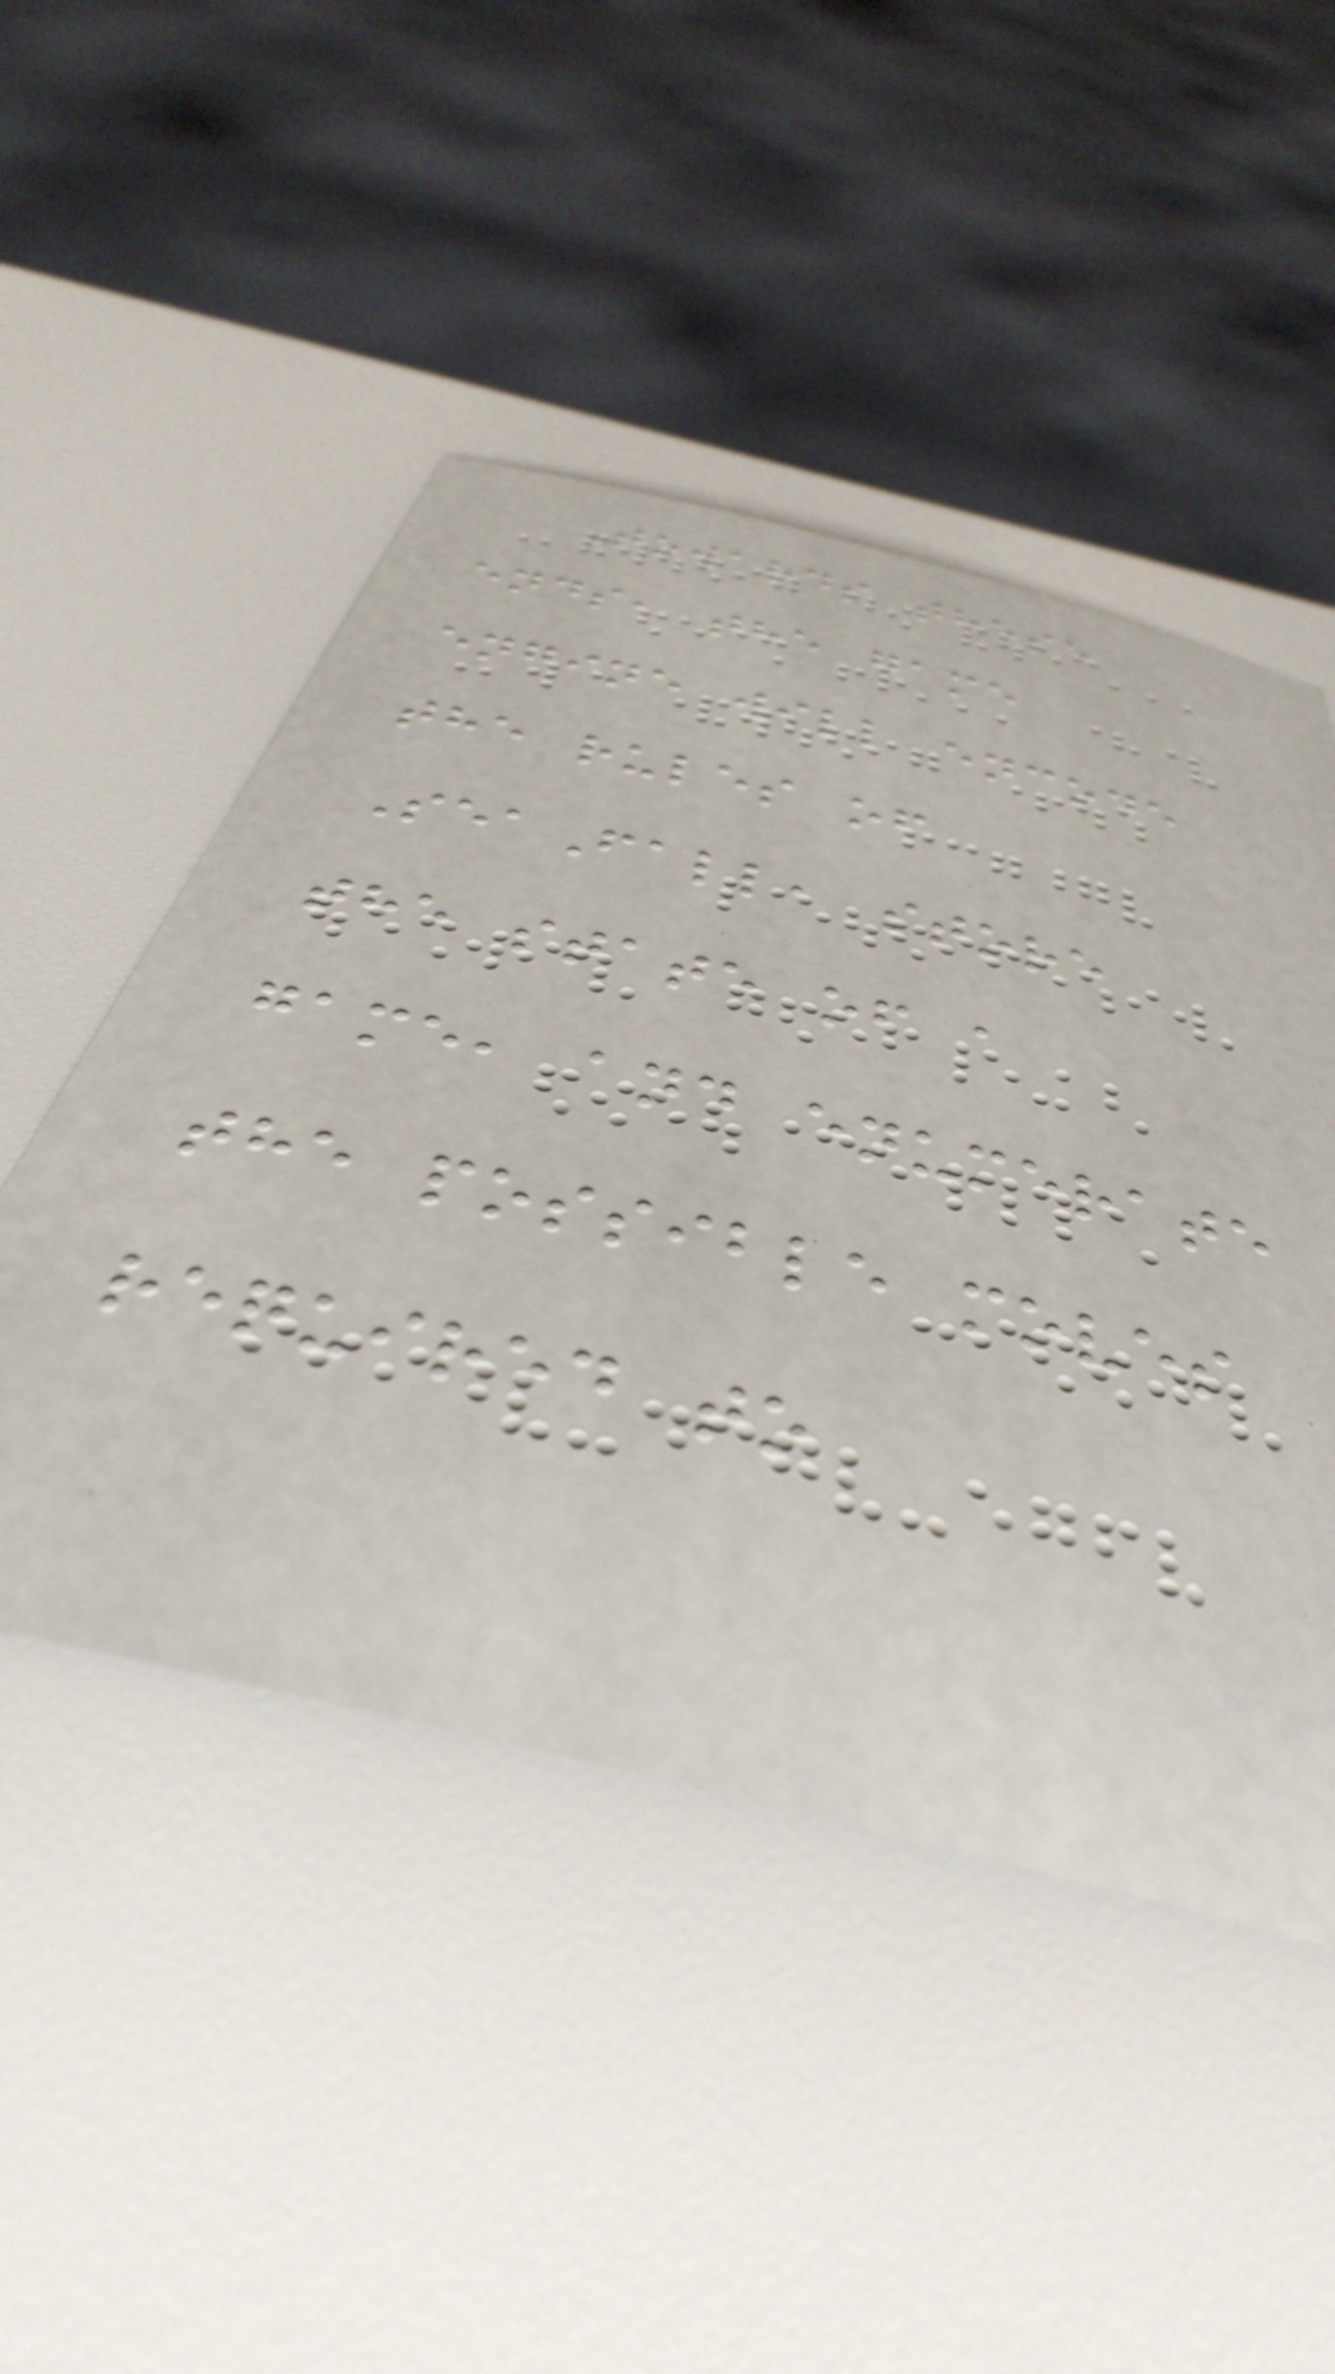Towards these
ends, the game
engine will encode
the rules of
SeaFall, store
the state of a
game, and enumerate
the possible moves
required to
